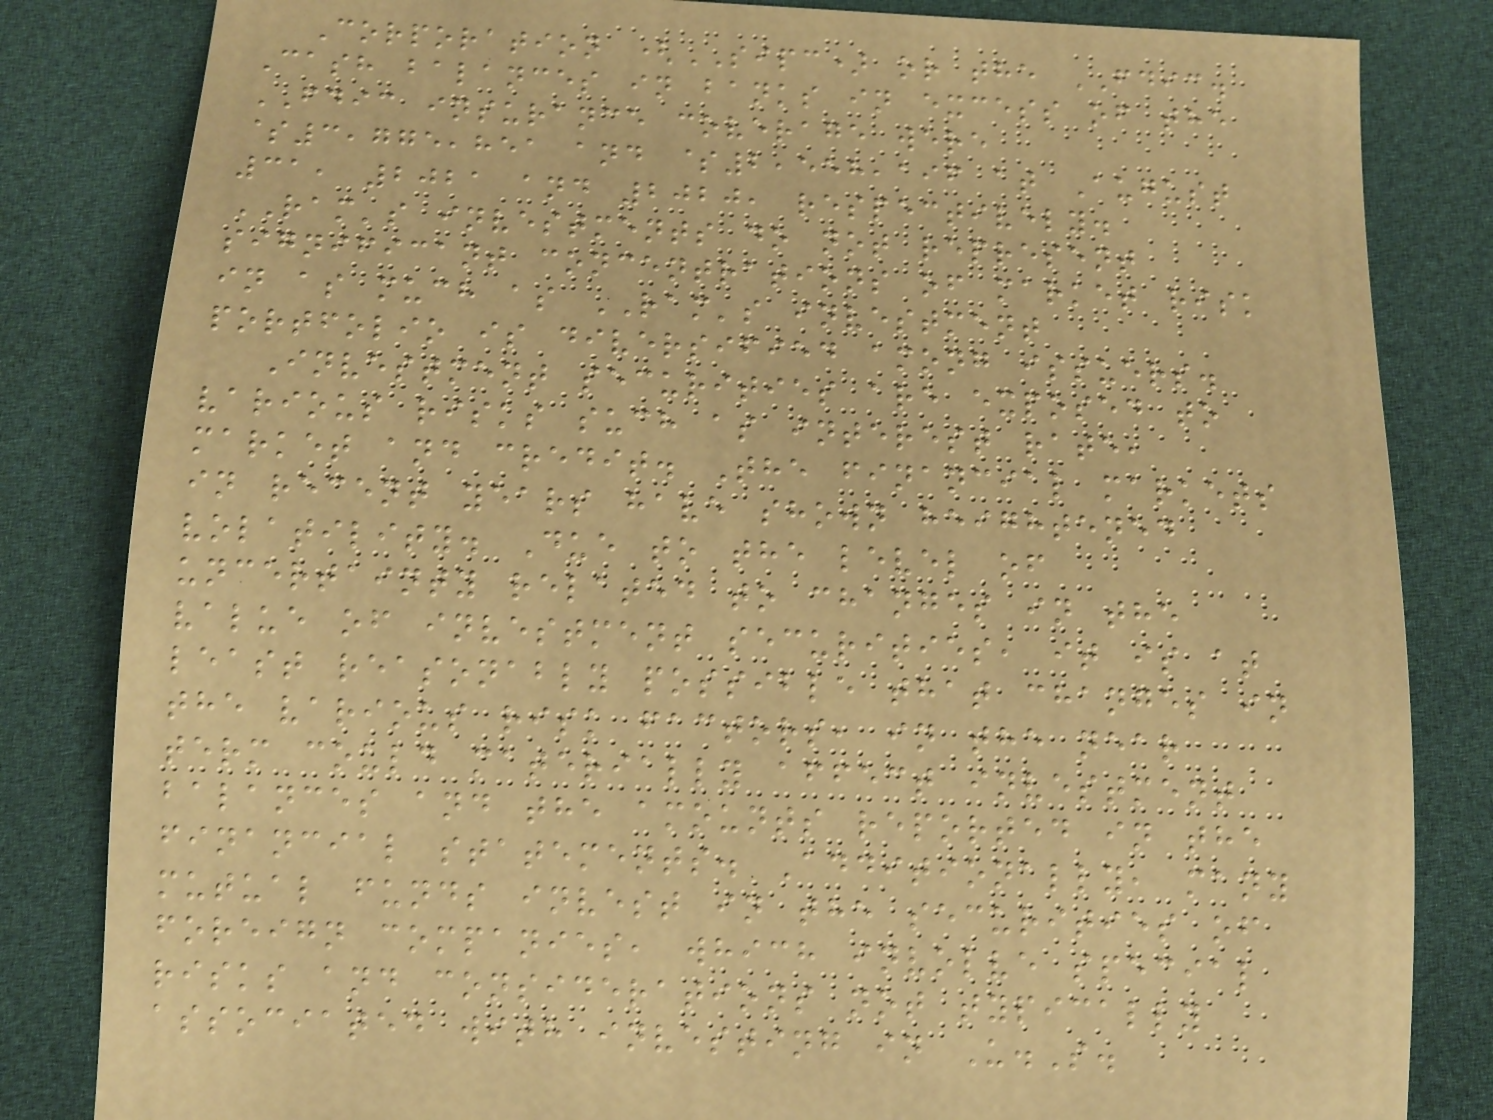Corporation (SIPC) or the FDIC.
Cash balances in banks in excess of the
FDIC insurance coverage were
$3,775,851 and $2,558,196 at August
31, 2021 and 2020, respectively.
RAM's investments do not represent
significant concentrations of market risk
in as much as RAM's investment
portfolio is diversified among issuers.
Investment securities are exposed to
various risks such as interest rate,
market and credit. The financial markets
in recent years have shown heightened
volatility. Due to the level of
uncertainty related to changes in the
value of investment securities, it is at
least reasonably possible that changes in
the various risk factors, in the near
term could materially affect investment
balances and the amounts reported in the
financial statements. Additionally, many
mutual funds invest in the securities of
foreign companies, which involve special
risks and considerations not typically
associated with investing in U.S.
